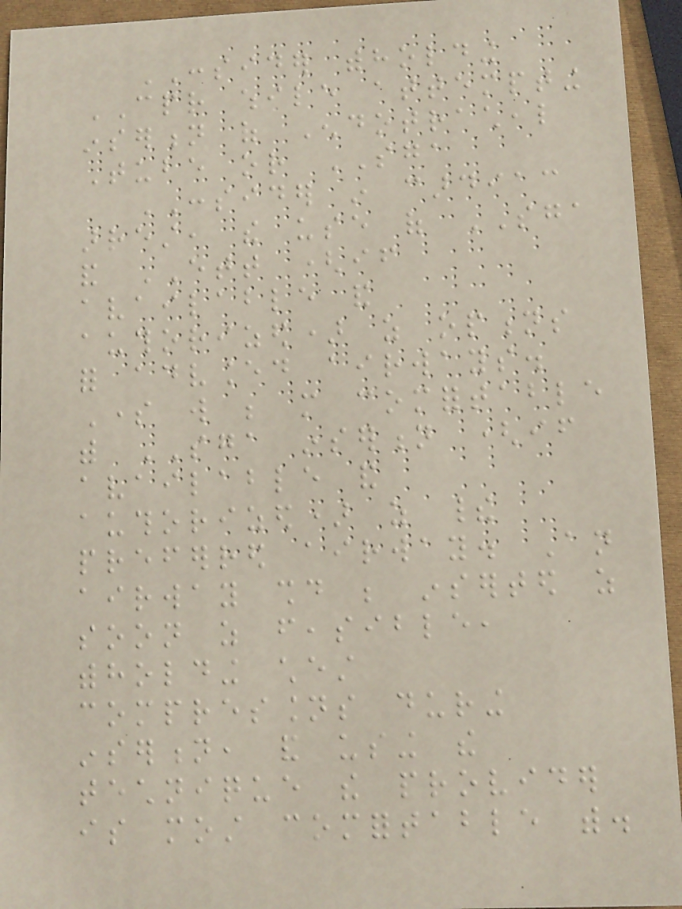CONSIDER withholding
CPR while attempting
insertion of Endotracheal
Tube or SGA
CONSIDER in cardiac
arrest, the use of SGA
and ETT (if
available and
authorized) as options
for advanced airways.
Some will be more comfortable
with SGA insertion (if
available and
authorized) as their
preferred airway. An
airway should be inserted as
soon as feasible,
withholding chest
compressions during
insertion, and using the
technique the provider
is most comfortable with.
